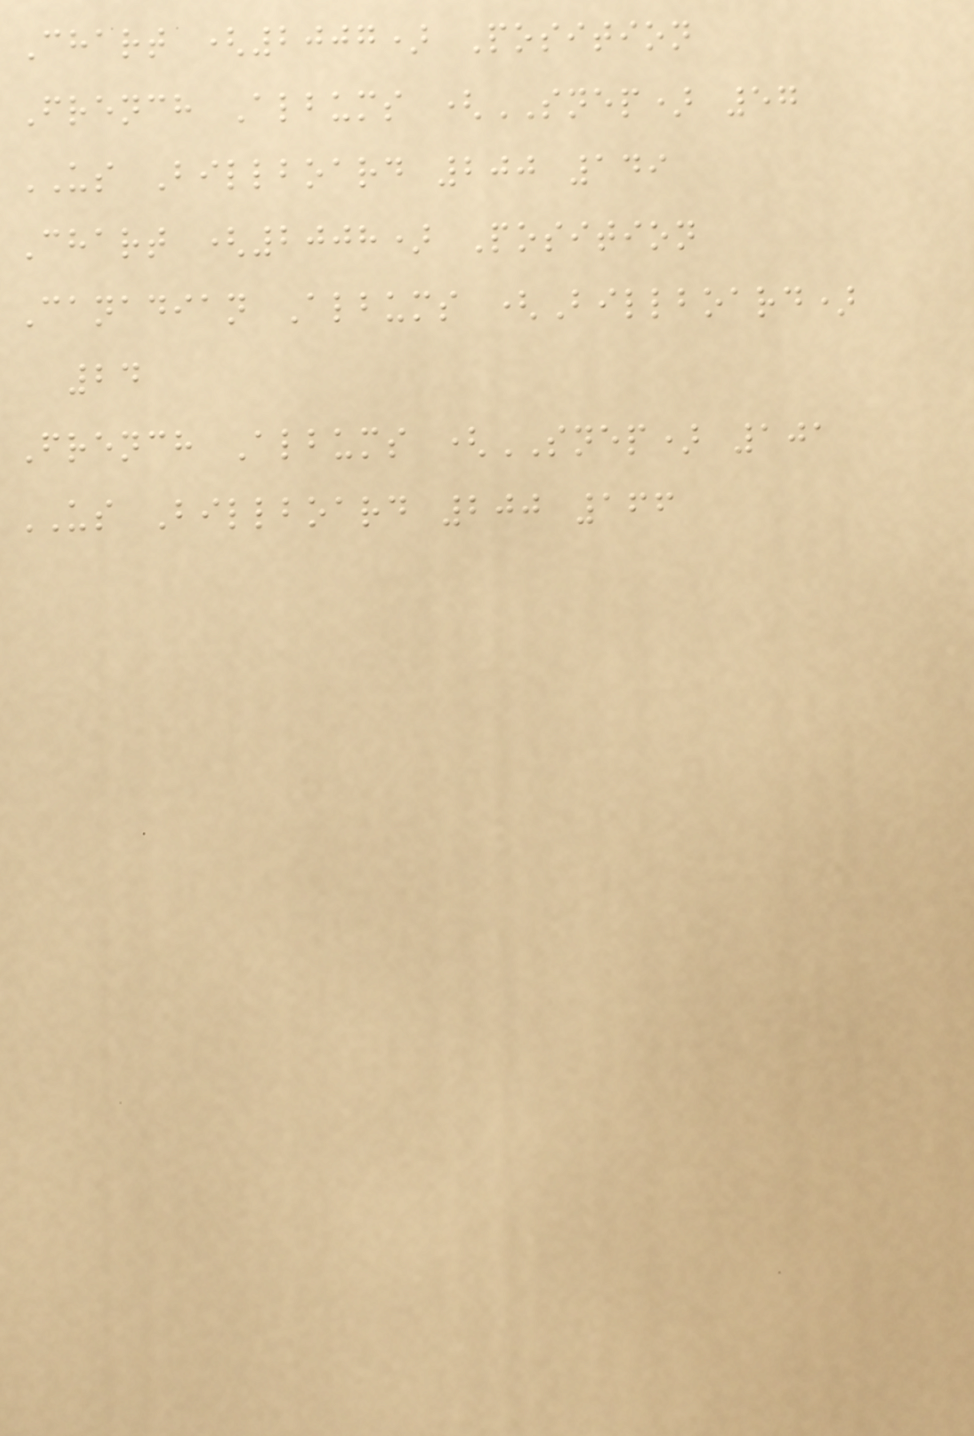Chart (2007) Position
French Albums (SNEP) 57
US Billboard 200 149
Chart (2008) Position
Canadian Albums (Billboard)
24
French Albums (SNEP) 101
US Billboard 200 166
